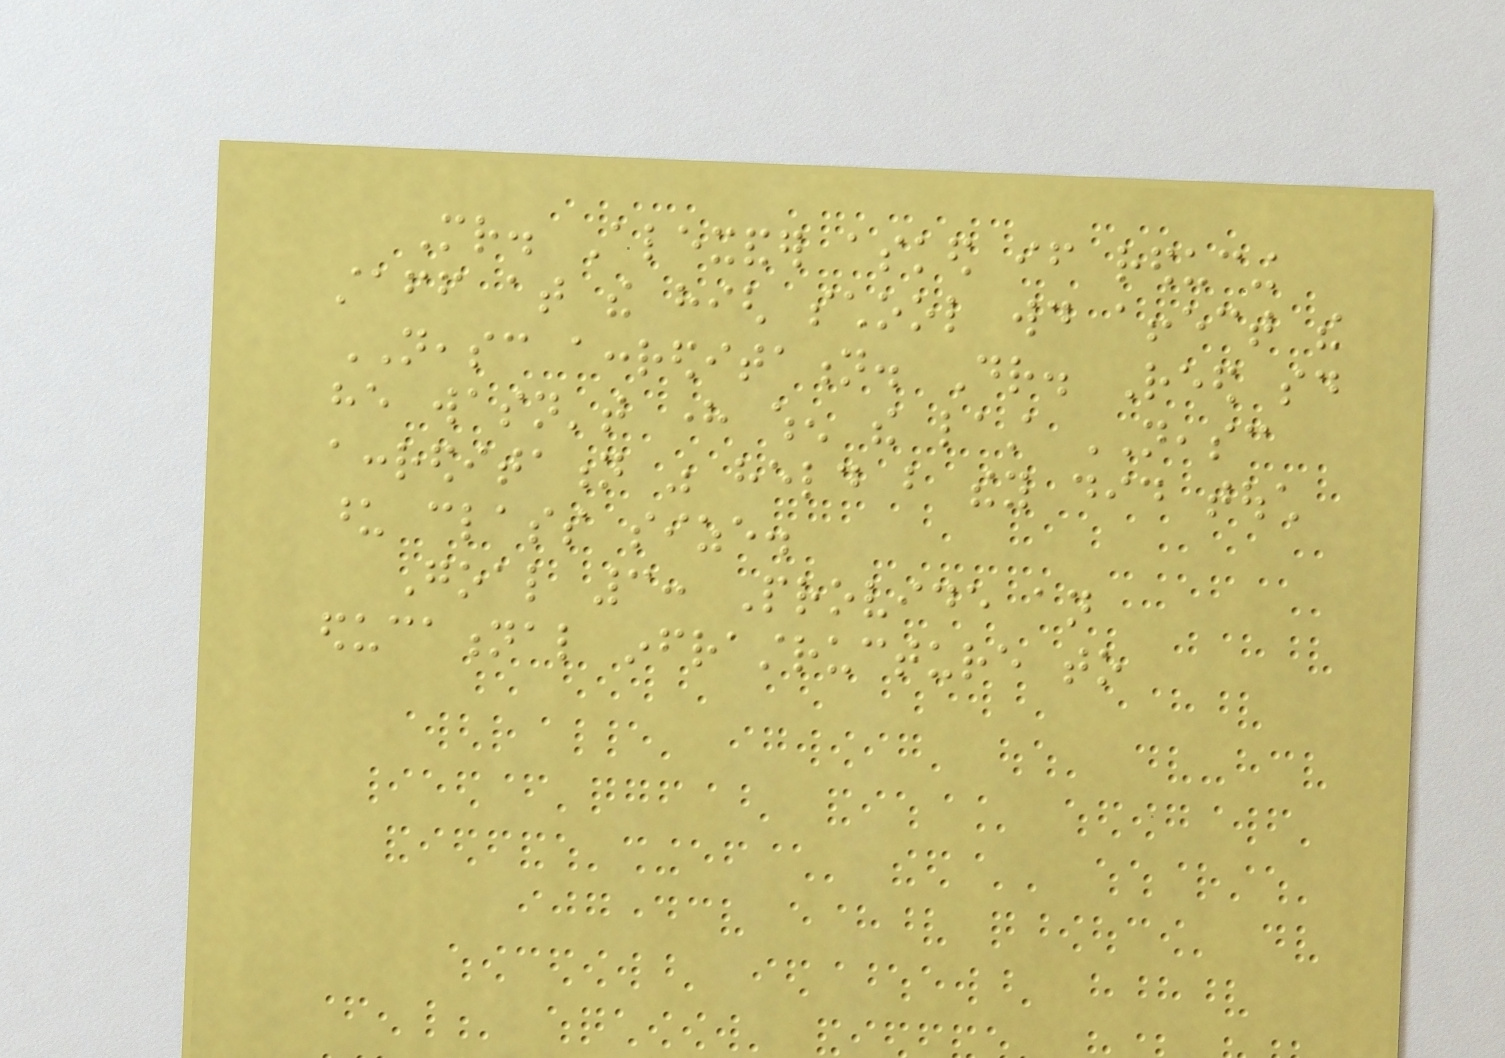Mr. Alexander asked if reducing
staff at the high school would affect the
NEASC accreditation. Dr. Reed said
he wasn't here when the last NEASC
accreditation was held but they did touch
upon class size.
Goal 3: Provide an
educational infrastructure to
